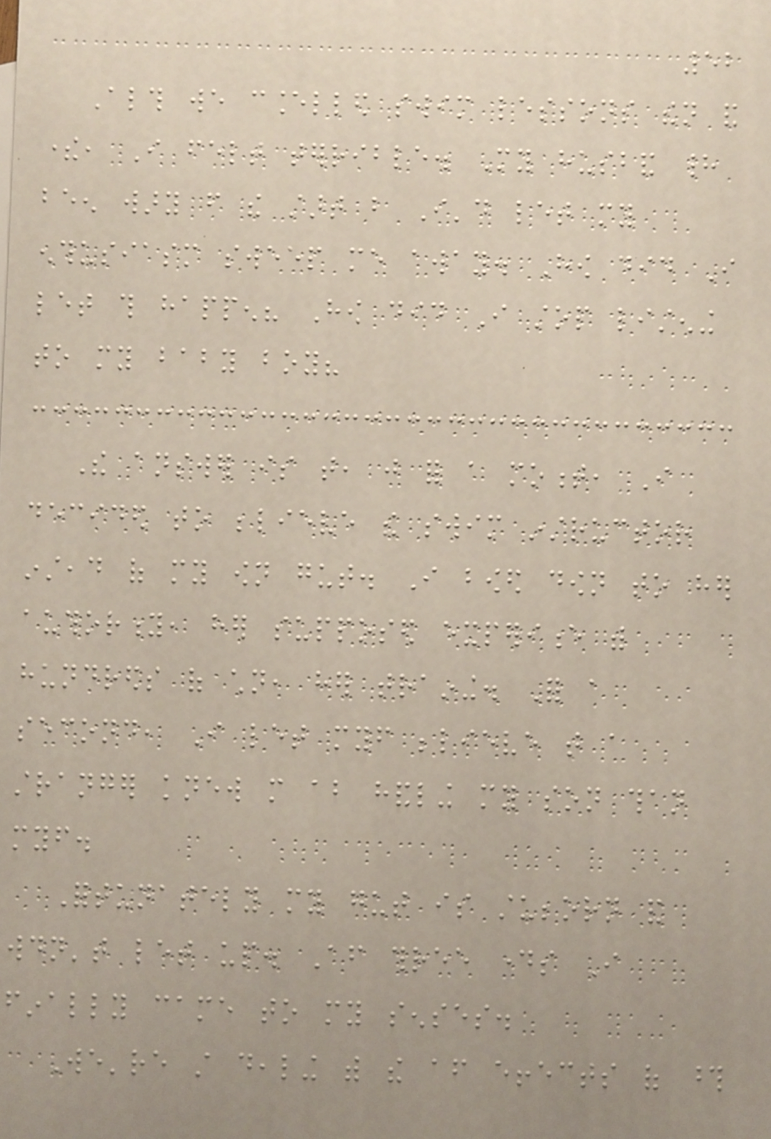52
Although we cancelled swim lessons then and
there, I felt terrible. My husband had
been wary from the start but I'd let my
enthusiasm sweep me away. How did I
let this happen? How did I stop listening
to my baby boy?
The answer is that, just for a moment, I
decided to believe the swim instructor
instead of my own gut. I bowed down to her
authority, her supposed experience with
hundreds of children, her training. For a
second, I let myself believe that a
stranger knew more about handling my son than
myself.
Fortunately my gut is stubborn and
wouldn't let up. After three days I
finally came to my senses.
We're still dealing with the after effects of those
